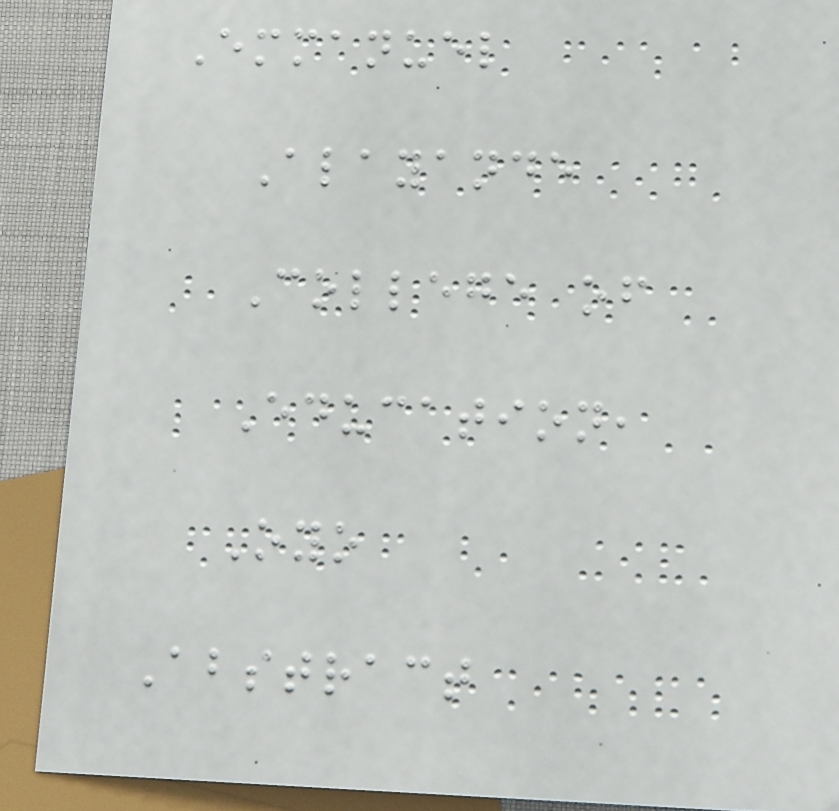Emmanuel
Alayande
College of
Education,
Oyo
Abstract
